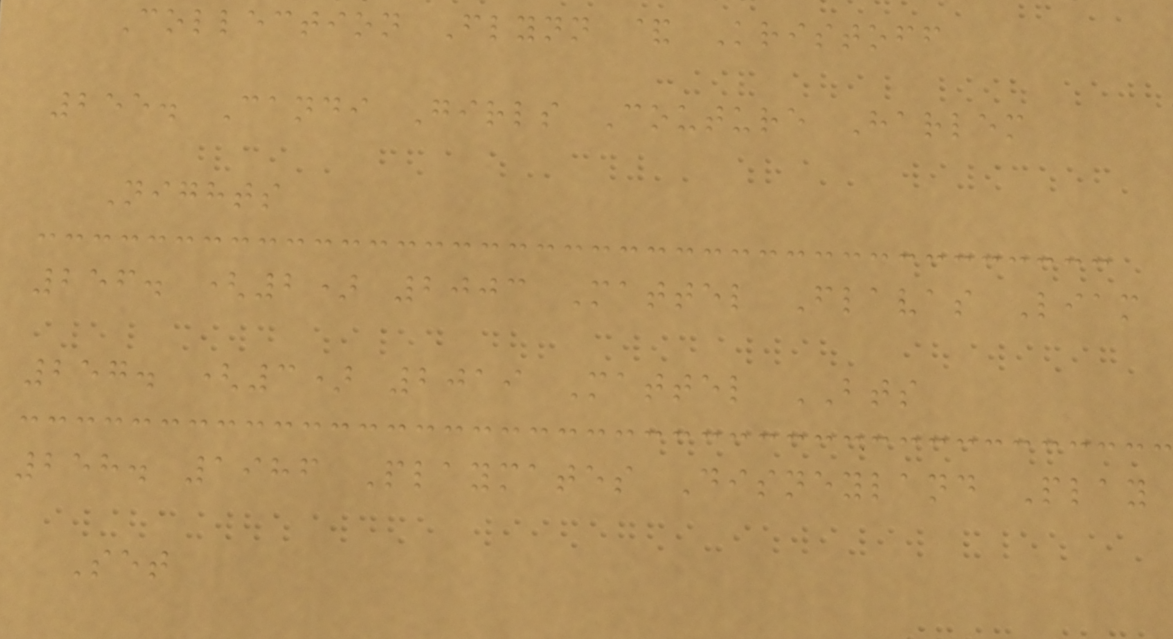Collection Flynn & Kristoff
255. Candi Girls Couture Harlem
Nights
256. (2) 2003 Mattel Flavas Liam
257. (3) 2019 Mattel BTS
258. 1986 Playmates Disneyland Play
Set
